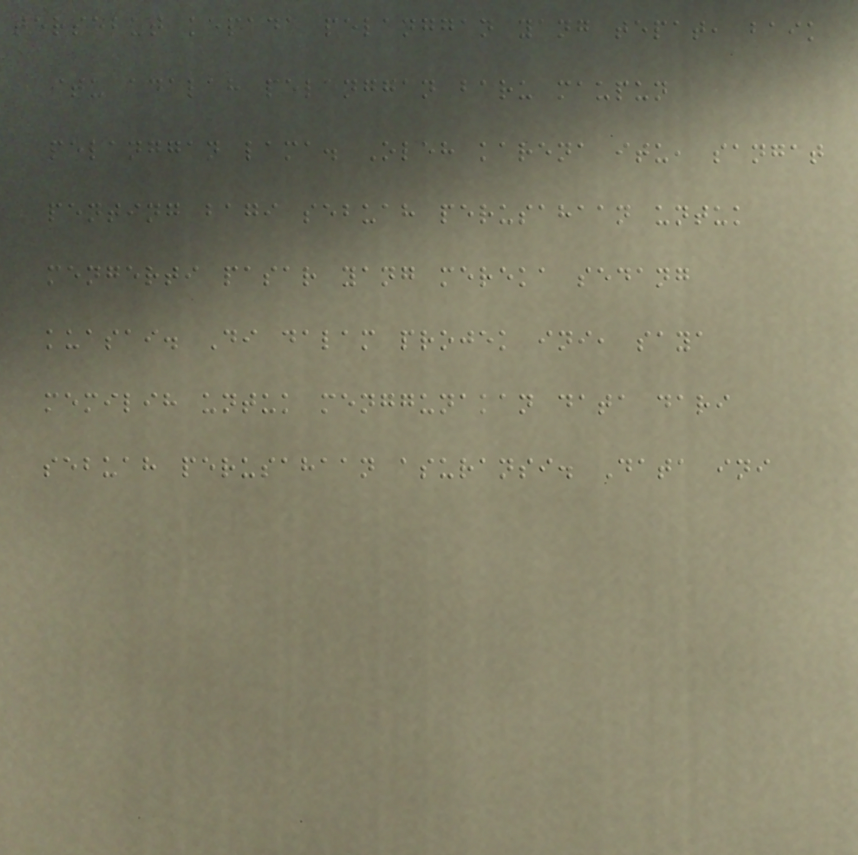tersebut kepada pelanggan yang tepat, baik
itu adalah pelanggan baru maupun
pelanggan lama. Oleh karena itu, sangat
penting bagi sebuah perusahaan untuk
mengerti pasar yang mereka sedang
kuasai. Di dalam projek ini, saya
memilih untuk menggunakan data dari
sebuah perusahaan asuransi. Data ini
